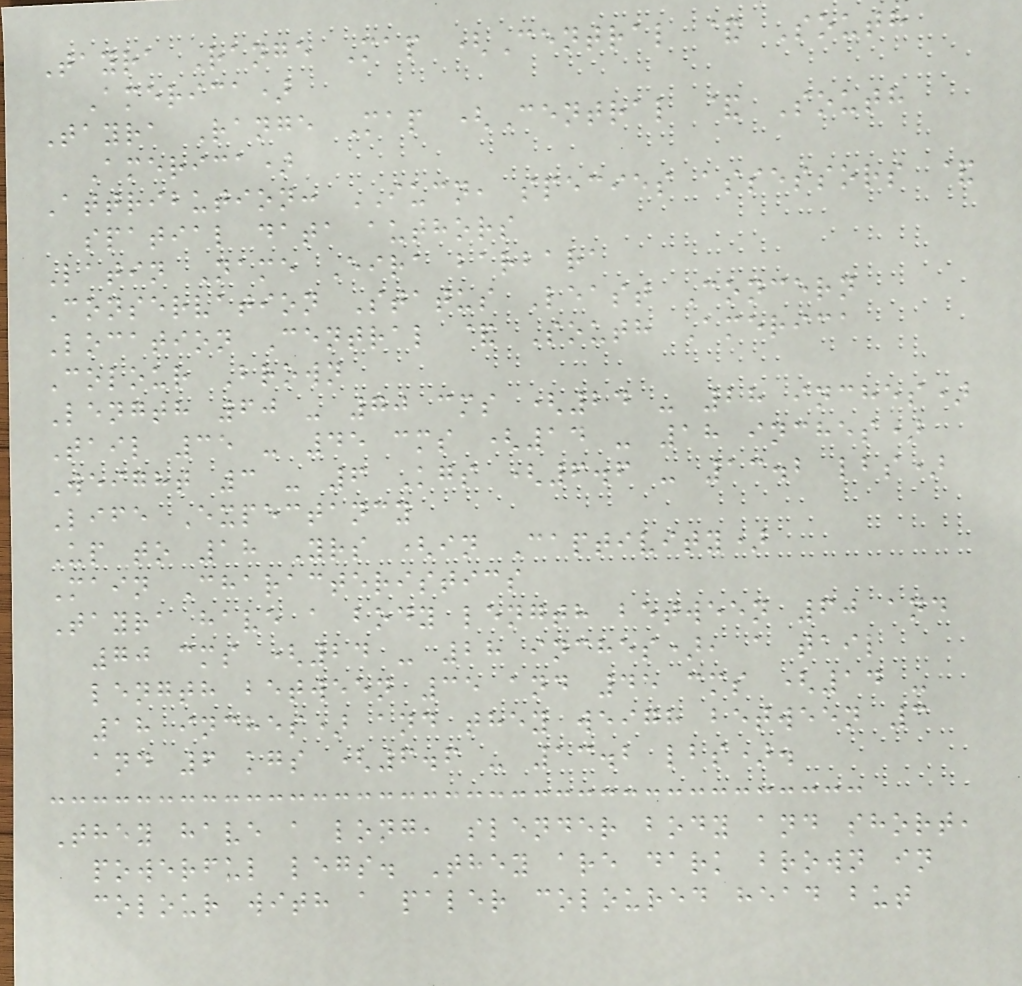Tayra Range Map (Central & South
America)
Tayra Range Map (Central & South
America)
Attribution: IUCN, species assessors &
spatial data authors
Latin Name Eira barbara
Conservation Status Least Concern
Location Central & South America
Colour Brown
Length 60 - 70 cms (24 - 28 inches)
Tail 35 - 45 cms (14 - 18 inches)
Weight 3 - 6 Kgs (6.6 - 13.2 lbs)
Life Expectancy
Up to 18 Yrs (in Captivity)
Main Characteristics
Tayra have a body length between 60 and
70 cms (24 - 28 inches), a tail
length between 35 and 45 cms (14 -
18 inches) and they weigh between 3
and 6 kgs (6.6 - 13.2 lbs).
They have a long, slender body and short,
powerful legs. They are dark brown in
colour with a paler coloured head but
